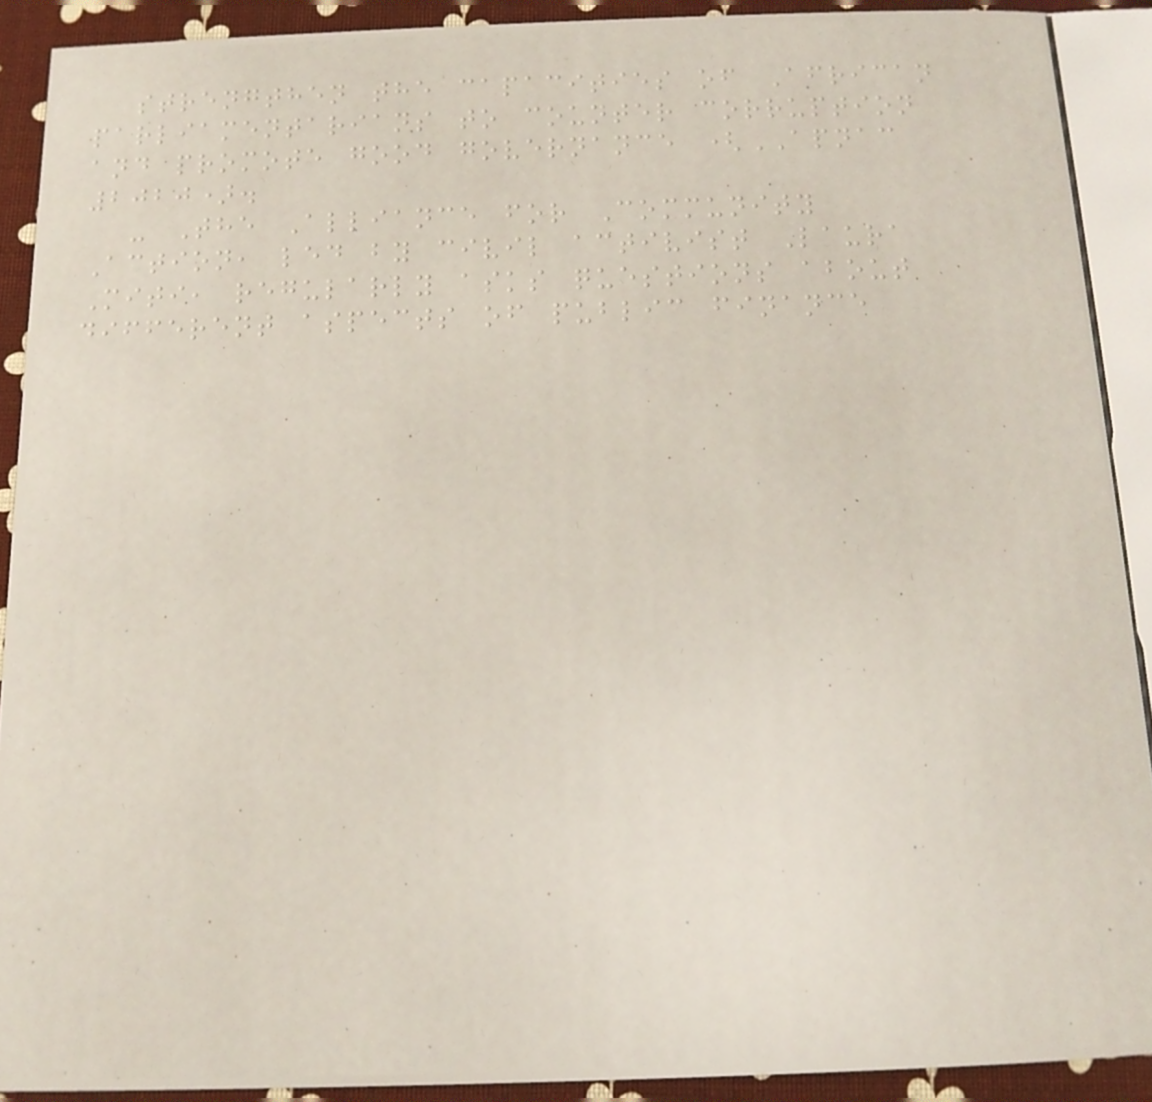strengthen the capacities of African
parliamentarians to counter corruption
and promote good governance (APNAC
2020).
- The Alliance for Community
Action, led by civil activist Laura
Miti, regularly asks questions about
different aspects of public finance
